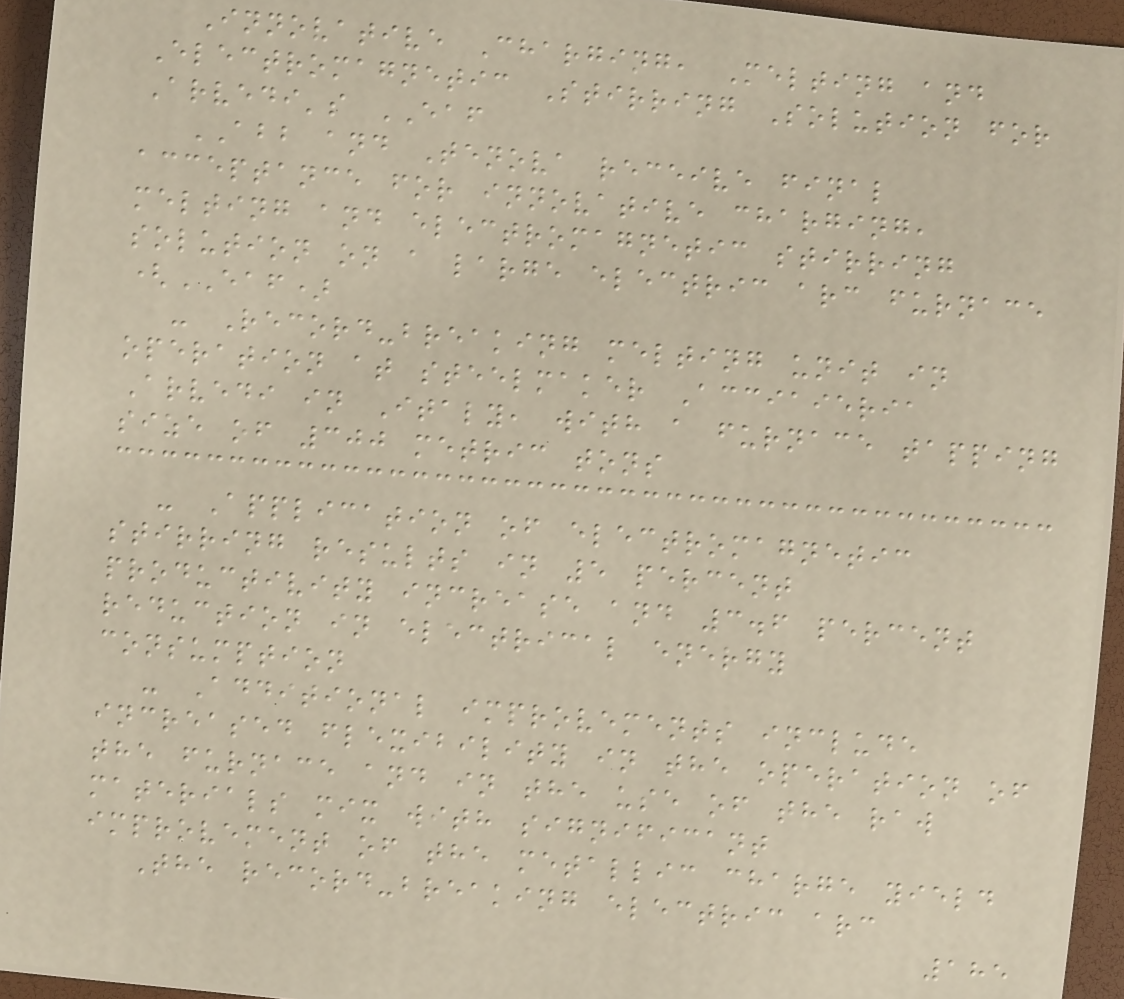Innovative Charging, Melting and
Electromagnetic Stirring Solution for
Arvedi's EAF
ABB and Tenova receive final
acceptance for innovative charging,
melting and electromagnetic stirring
solution on a large electric arc furnace
(EAF)
- Record-breaking melting unit in
operation at steelmaker Acciaieria
Arvedi in Italy, with a furnace tapping
size of 300 metric tons
- Application of electromagnetic
stirring results in 5 percent
productivity increase and 3.6 percent
reduction in electrical energy
consumption
- Additional improvements include
increased flexibility in the operation of
the furnace and in the use of the raw
materials mix with significant
improvement of the metallic charge yield
The record-breaking electric arc
185
